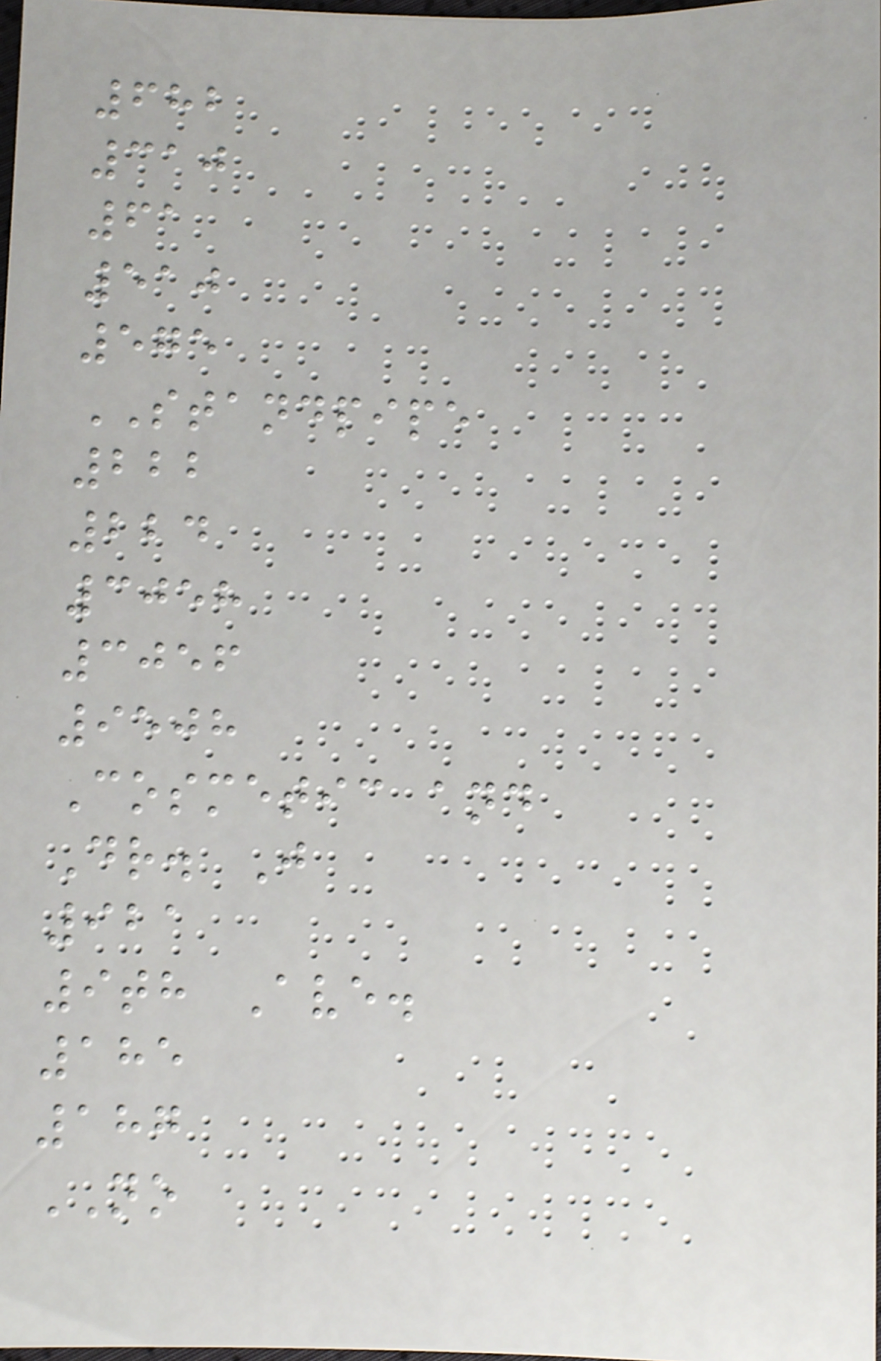682
310
61
510
575
STANDPIPE
222
224
3058
3056
9508
Cosmetic and
Dr. J
921
9th Ave.
185
187
NO
